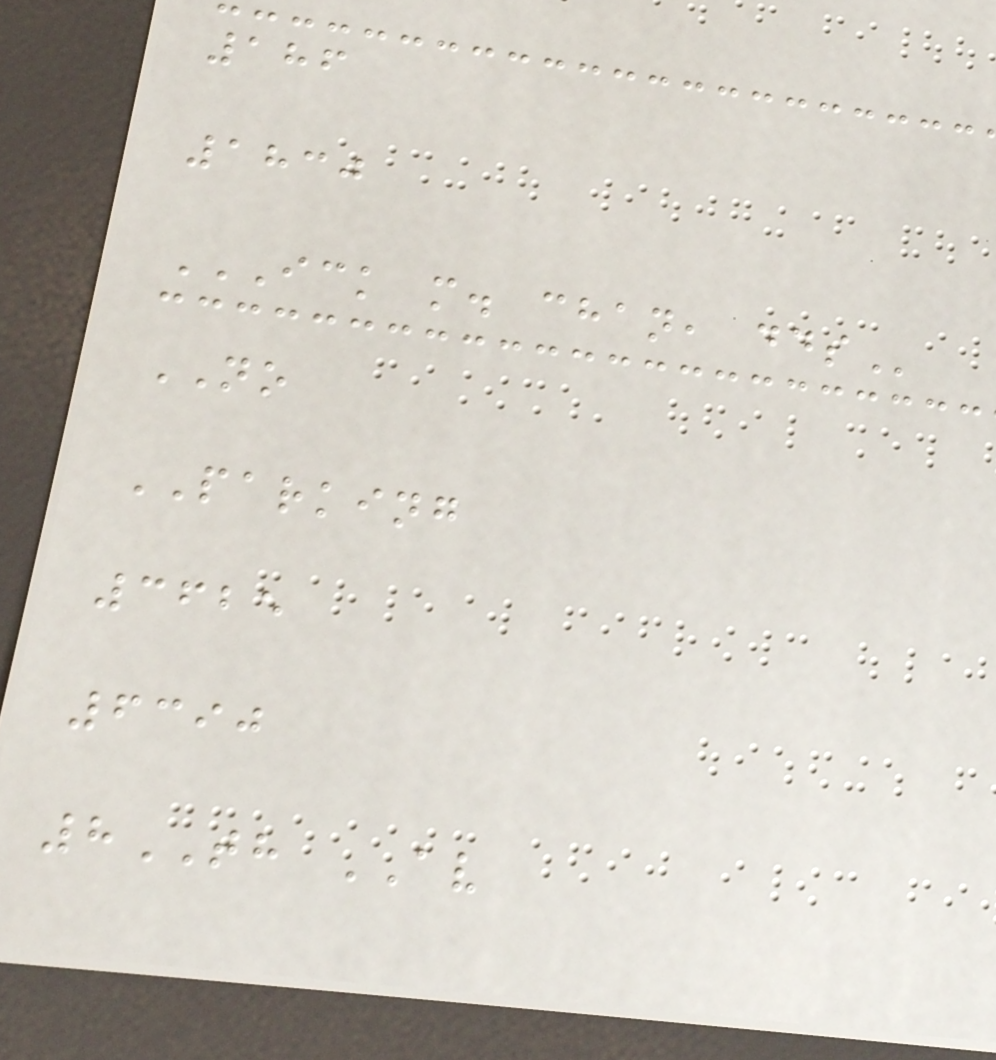186
1830
ICK M. CHAN, DDS
NO
PARKING
3625
6390
8TH AV
